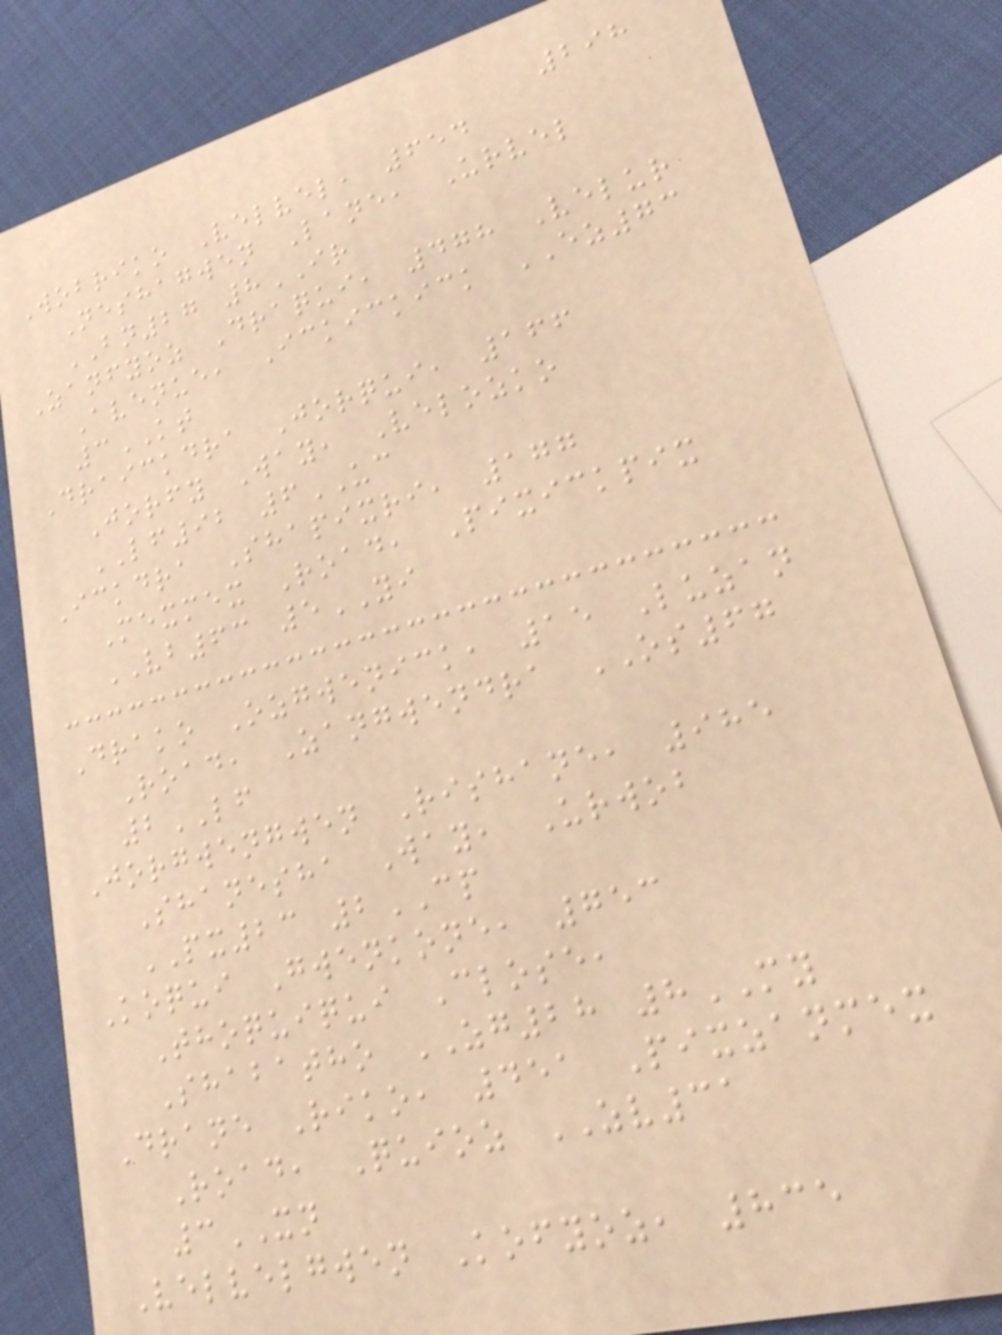298
Wobriko Velvel, 654
Neshagwen Lane, Urvel
BN27 8IR
Zanfyoz Draqui, 478 Velur
Avenue, Ickickick EZ73
3KT
Draickdra Jorqui, 166
Jorfy Way, Velozko
LF92 6UC
Ickdra Shapixri, 177
Mexmex Road, Pixickpix
VB63 5YI
Drako Ozgwenick, 15 Luzan
Road, Zangwendra OS67
2LF
Jorgwengwen Rishane, 985
Shanesha Way, Urwob
PX23 2CP
Koqui Gwenkone, 753
Thoquiqui Close,
Shabatho ZG28 8MY
Drane Riko, 451 Pixzanmex
Road, Quioz ZV31
3XN
Velvelgwen Kofyoz, 835
